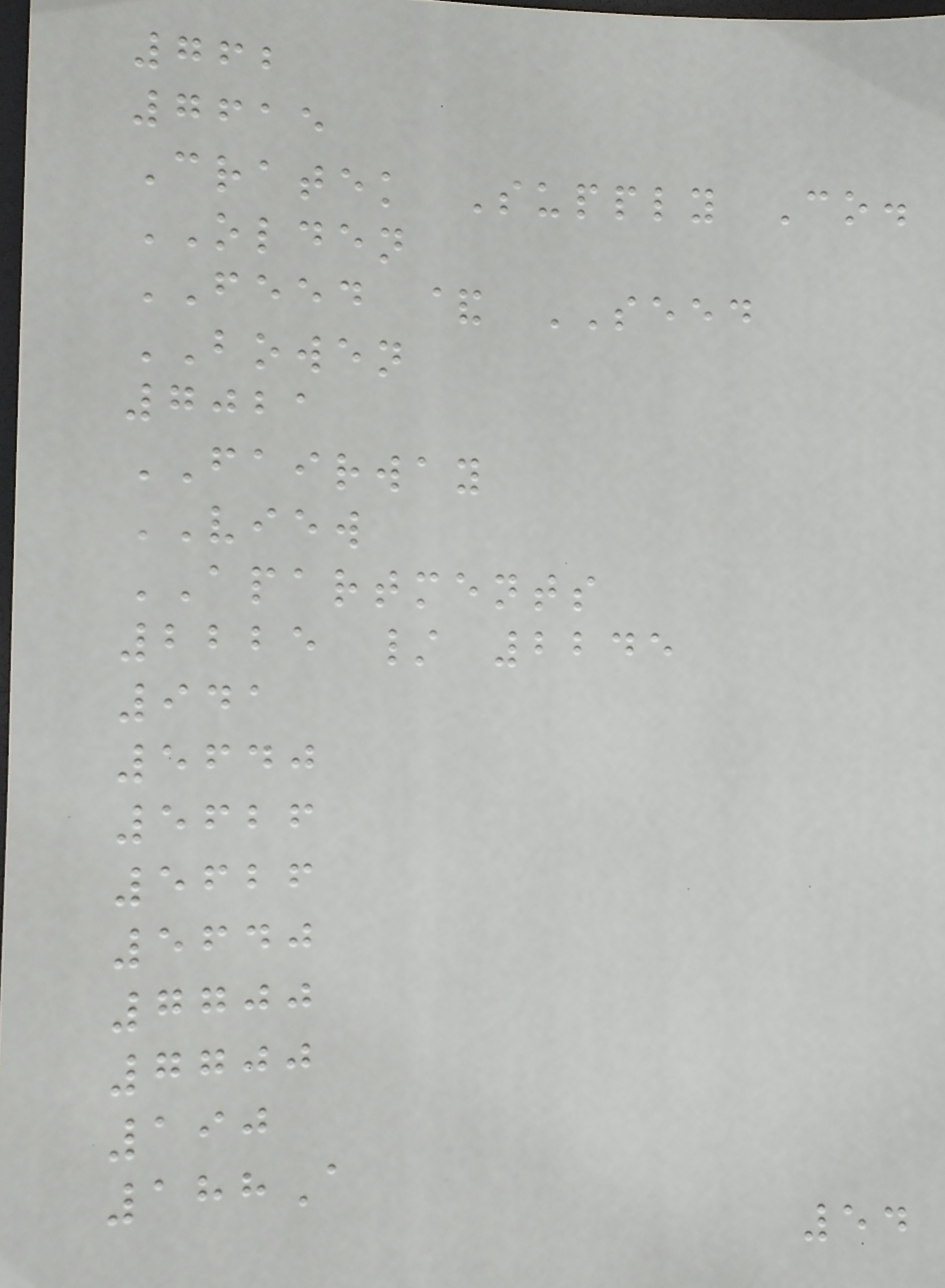762
7615
Cratek Supply Co.
OLDEN
FEED & SEED
BOWEN
7021
FAIRWAY
VIEW
APARTMENTS
2225 / 2245
941
5640
5626
5626
5640
7700
7700
190
188A
54
